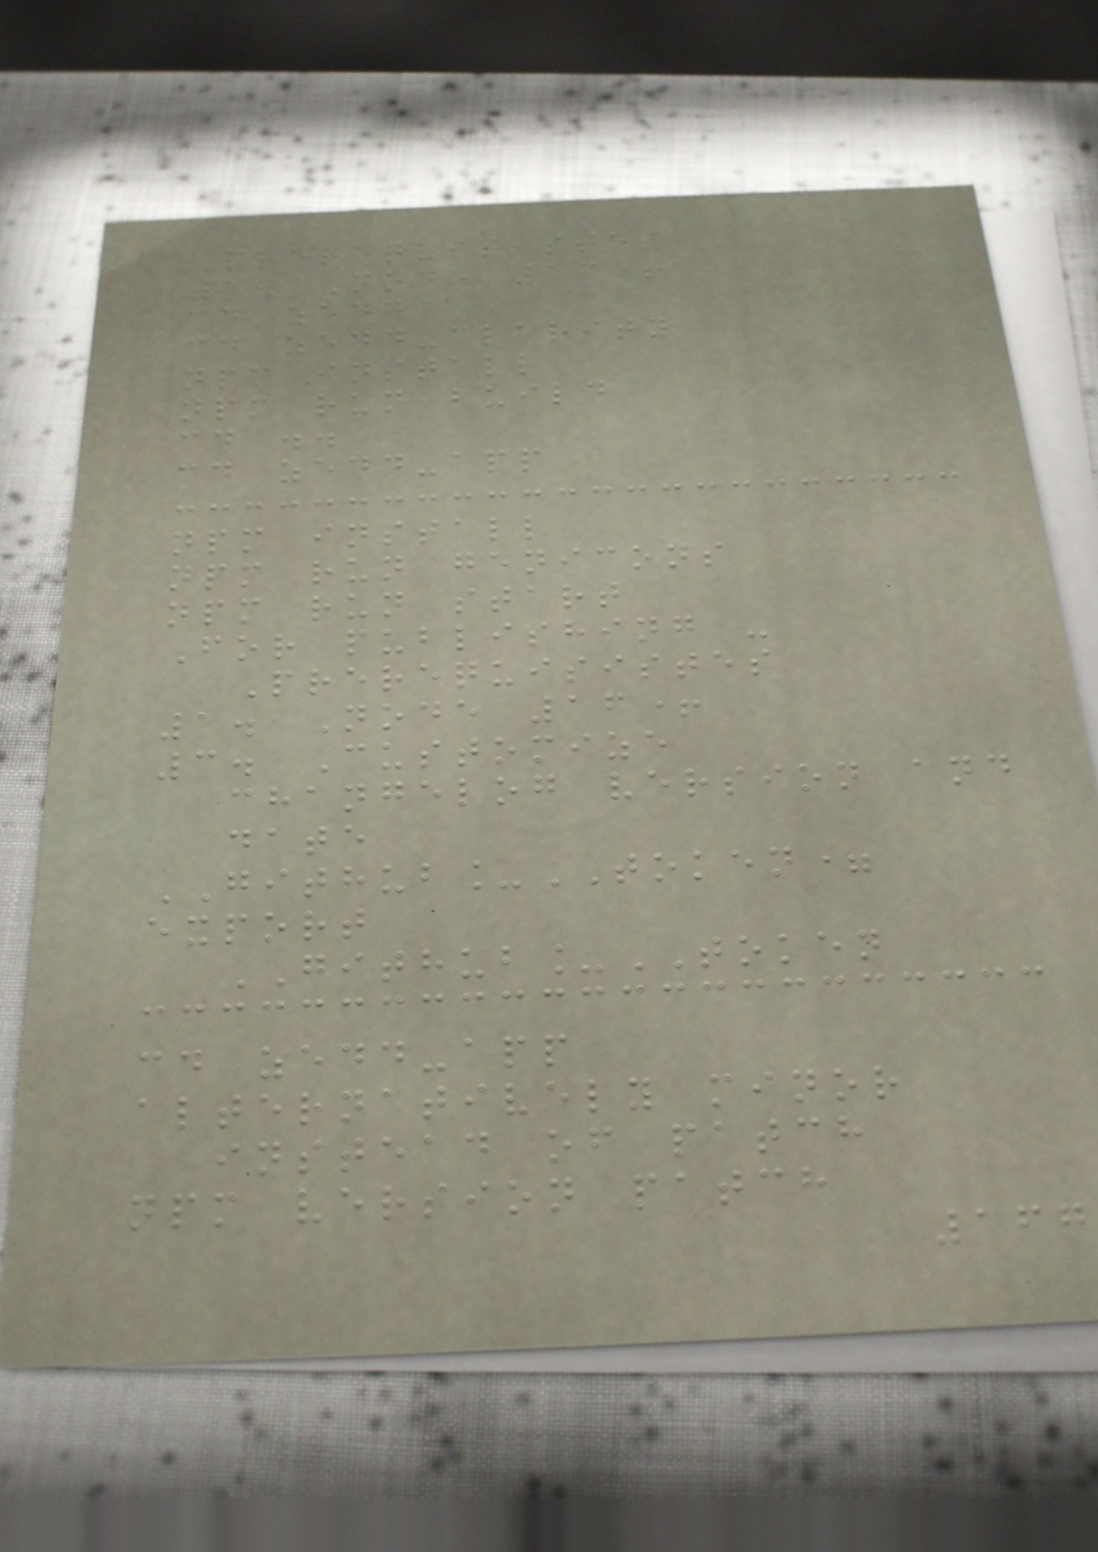Prerequisistes
1. Node 16+
cd zedd
cd zedd-clarity
npm install
npm run build
cd ..
cd zedd-app
npm install
npm run genicons
npm run start
For publishing -
Prerequisistes
1. Node 16+
3. Customize
changelog version and
date
GITHUB_TOKEN=
export
GITHUB_TOKEN
cd zedd-app
alternatively minor
instead of patch
npm version patch
167
